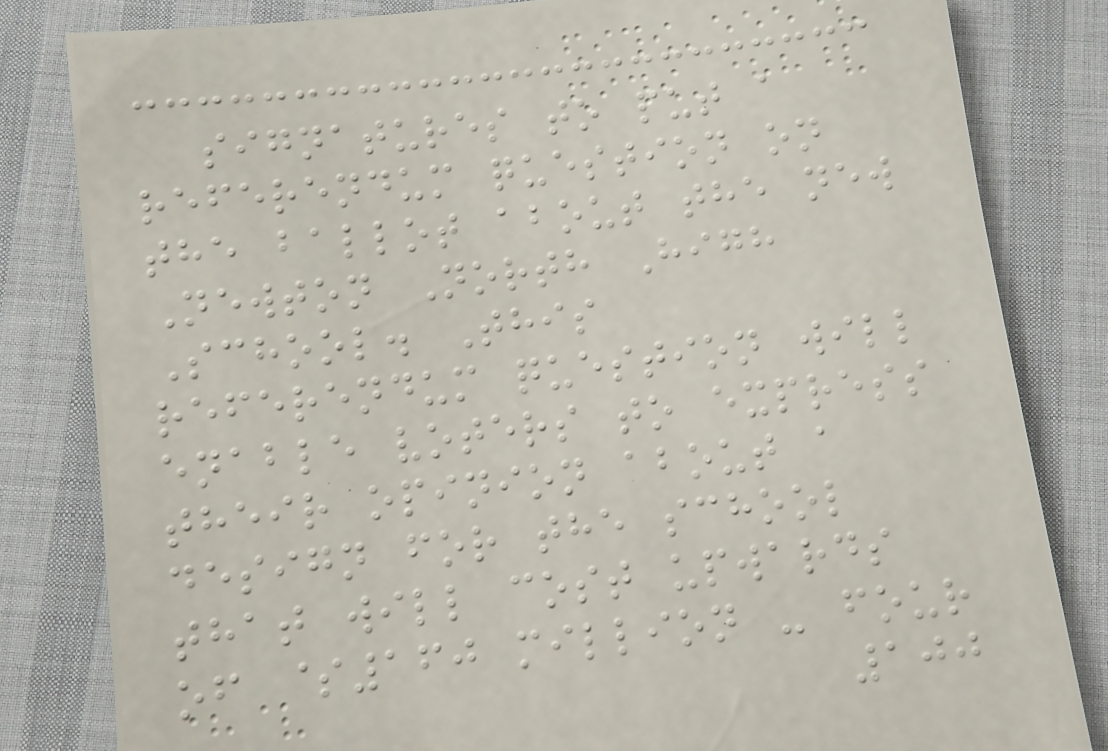signatures to put a
referendum question on
the ballot about the new
Newton North High
School. This
referendum question will
enable voters to express
their opinion about a
design for the school
that will cost upwards
of $160 million - four
100
